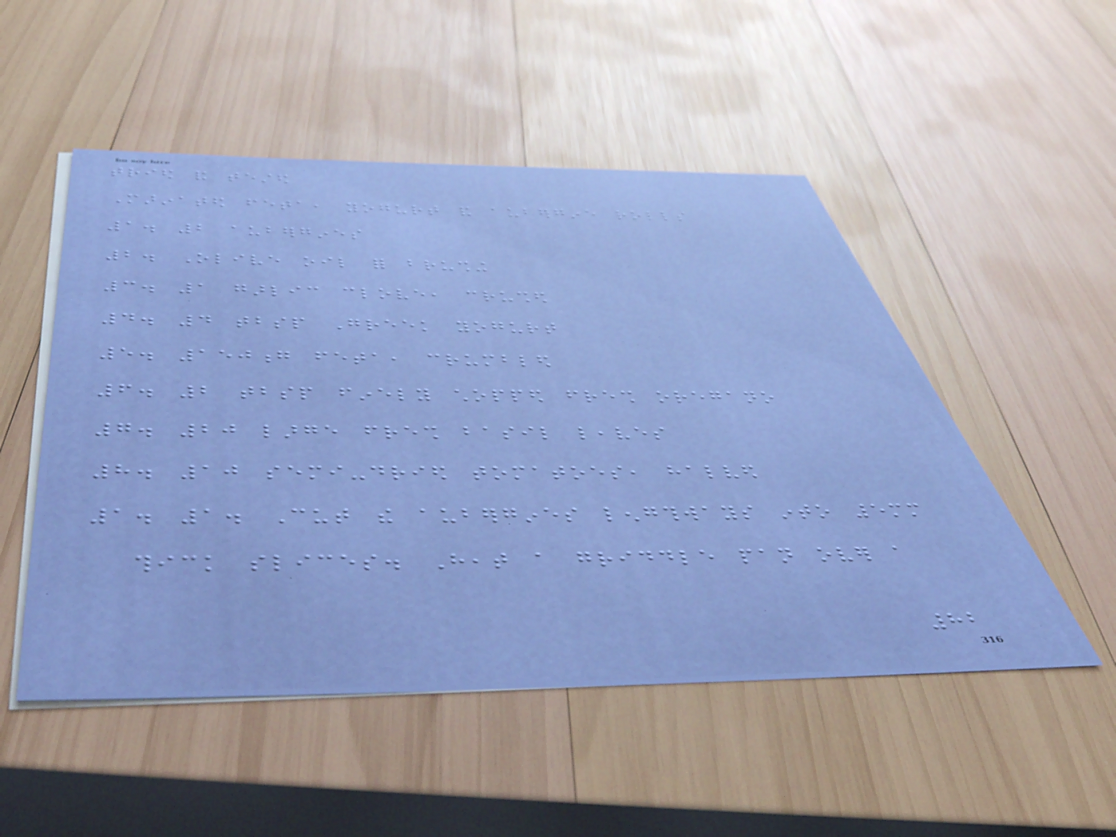tried and tested
Marinated feta, yogurt and aubergine rolls
1. 2 aubergines
2. Olive oil for brushing
3. 1 garlic clove, crushed
4. 4 tbsp Greek yogurt
5. 150g feta, crumbled
6. 2 tbsp finely chopped fresh oregano
7. 20 large fresh basil leaves
8. 10 semi-dried tomatoes, halved
1. 1. Cut the aubergines lengthways into 5mm
thick slices. Heat a griddle pan over a
82
